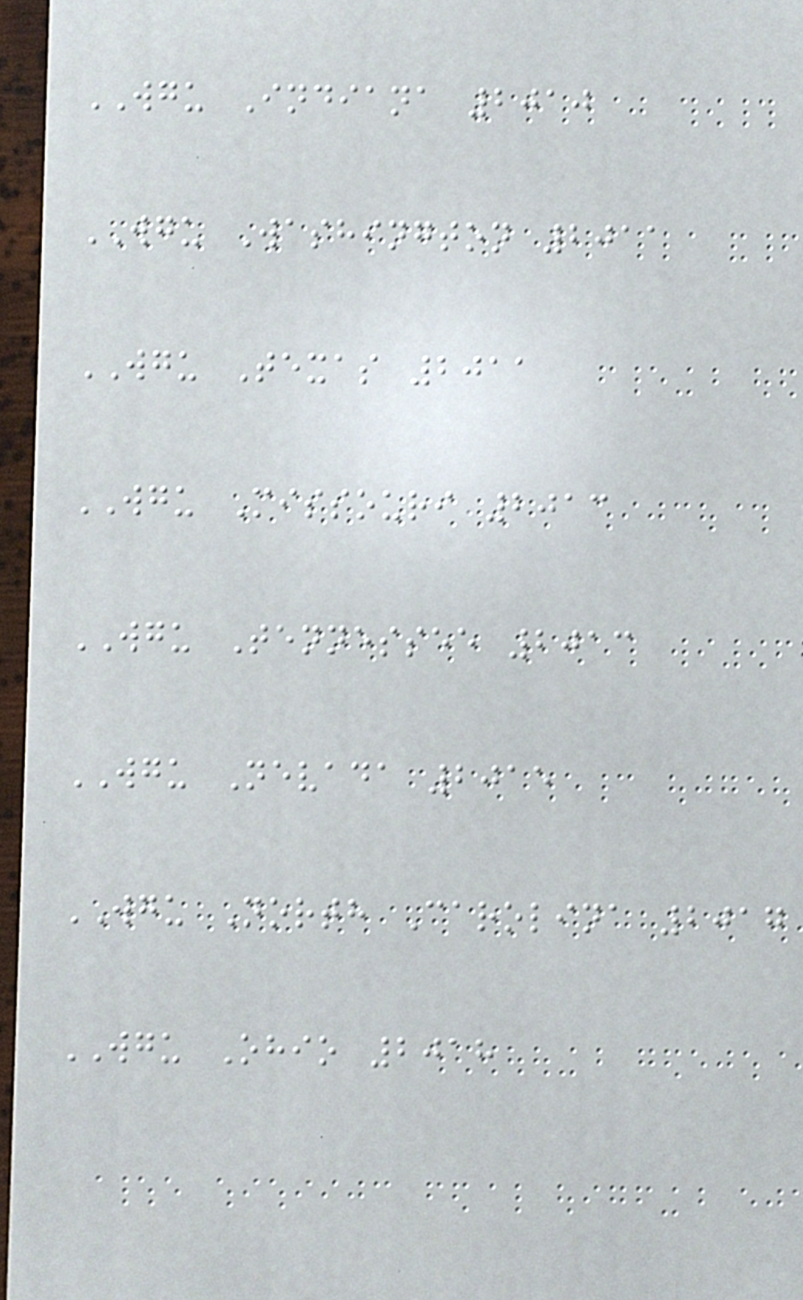WGU Indiana 2010
WGU Washington 2011
WGU Texas 2011
WGU Missouri 2013
WGU Tennessee 2013
WGU Nevada 2015
WGU North Carolina 2017
WGU Ohio 2018
